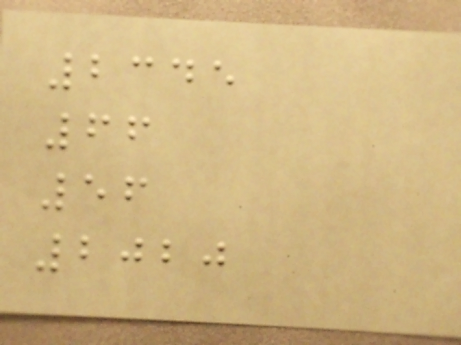2345
66
56
2020
